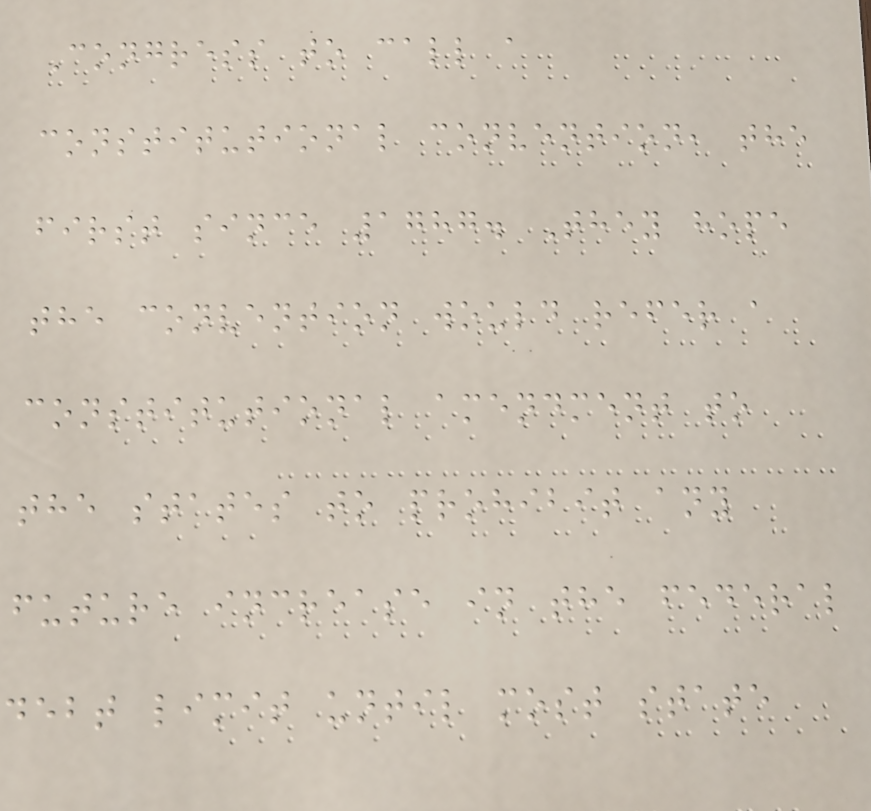Congress to call a
constitutional convention, the
first since 1787. They hope
the convention would refer a
constitutional amendment to
the states to prohibit any
future increase in the federal
debt limit until most state
